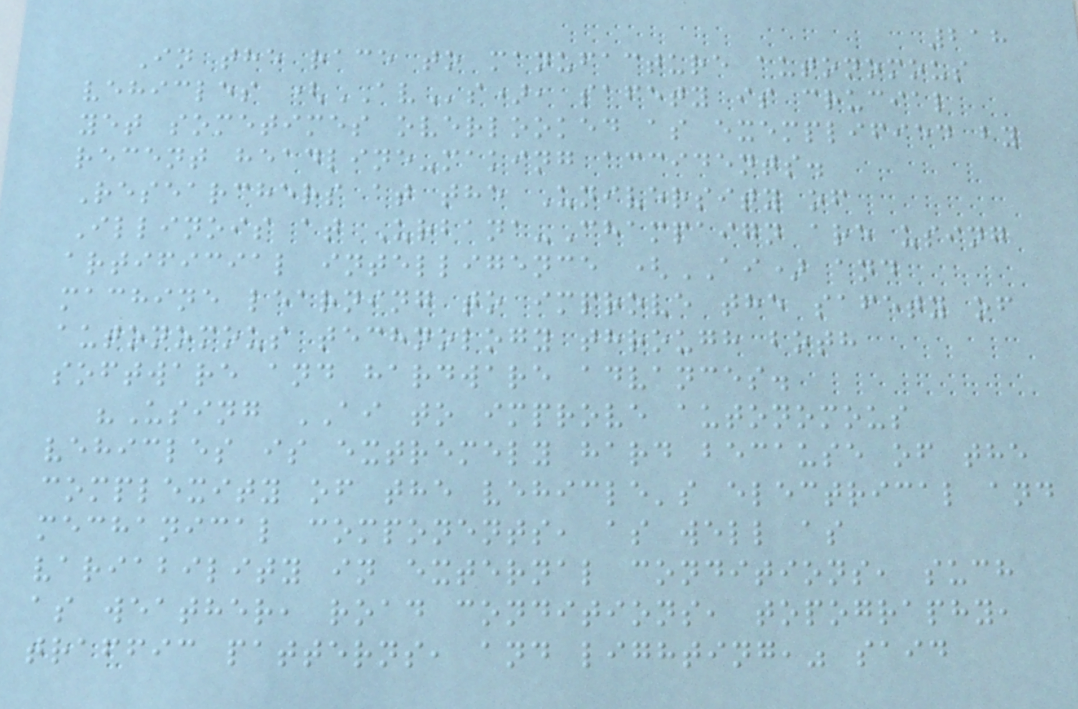218
In the race to manufacture autonomous
vehicles (AVs), safety is crucial
yet sometimes overlooked as exemplified by
recent headline-making accidents.
Researchers at the University of
Illinois at Urbana-Champaign are using
artificial intelligence (AI) and
machine learning to improve the safety of
autonomous technology through both
software and hardware advances.
"Using AI to improve autonomous
vehicles is extremely hard because of the
complexity of the vehicle's electrical and
mechanical components, as well as
variability in external conditions, such
as weather, road conditions, topography,
traffic patterns, and lighting," said
